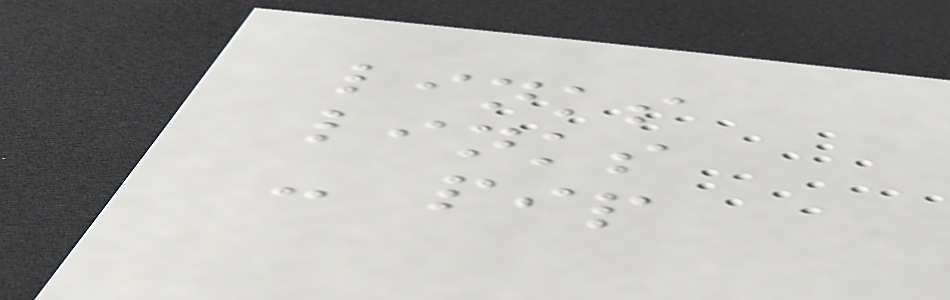links
links
- pip
